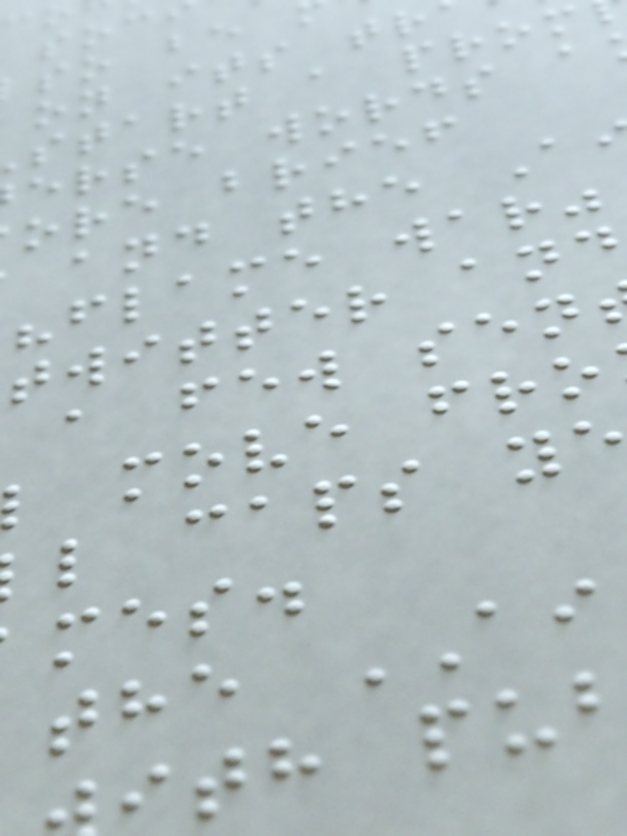on its tr
start a prom
erse words a
ore brief
and the A
"flame war"
twitter and
a few sen
move fro
l caps y
the AI
